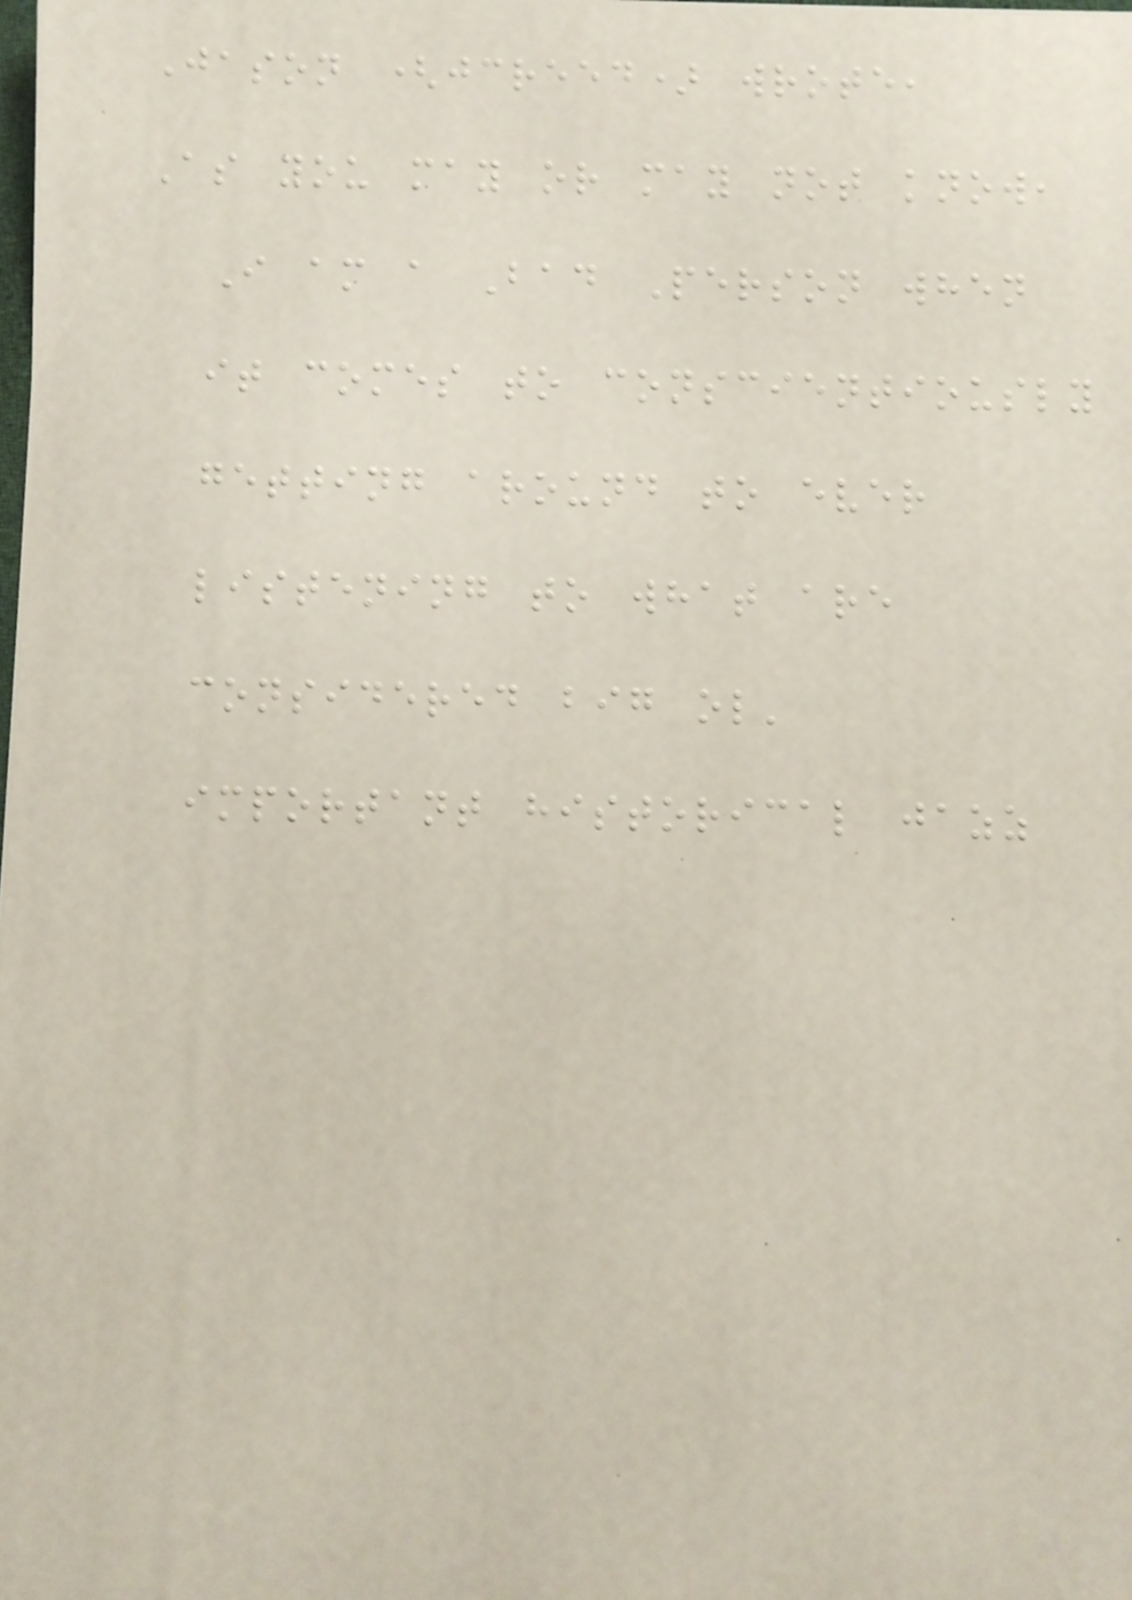Jason (jcreed) wrote,
As you may or may not know,
I am a Bad Person when
it comes to conscientiously
getting around to ever
listening to what are
considered big ol'
important historical jazz
